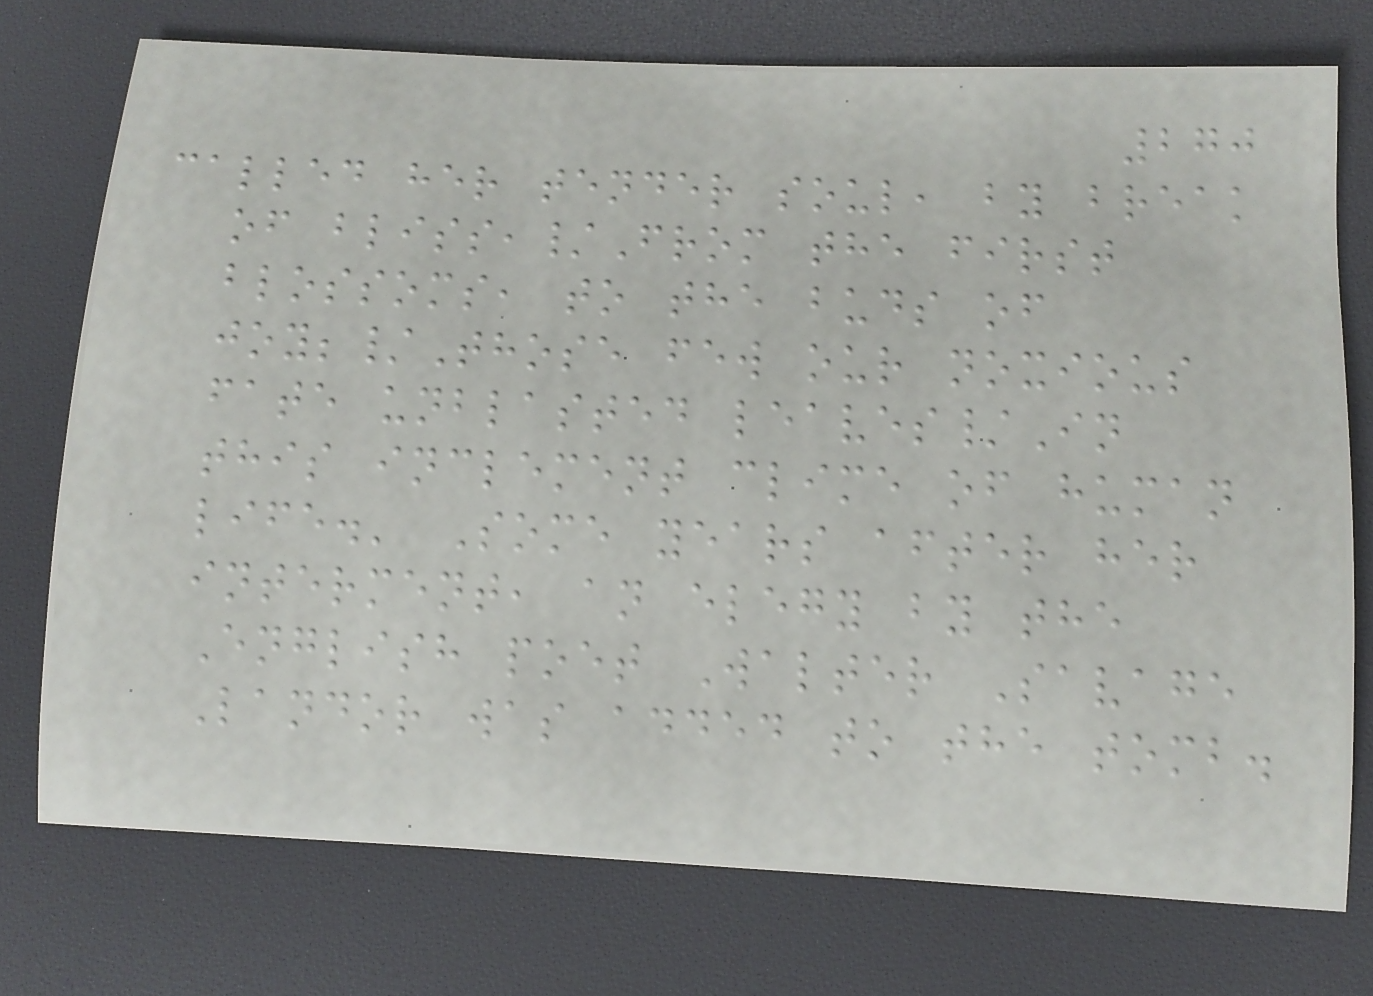270
called her tender soul, by break
of bliss,/From the first
blossoms, to the buds of
joy;/Those few our noxious
fate unblasted leaves/In
this inclement clime of human
life.' Some years after her
interment, an elegy by the
English poet Walter Savage
Landor was added to the tomb.
